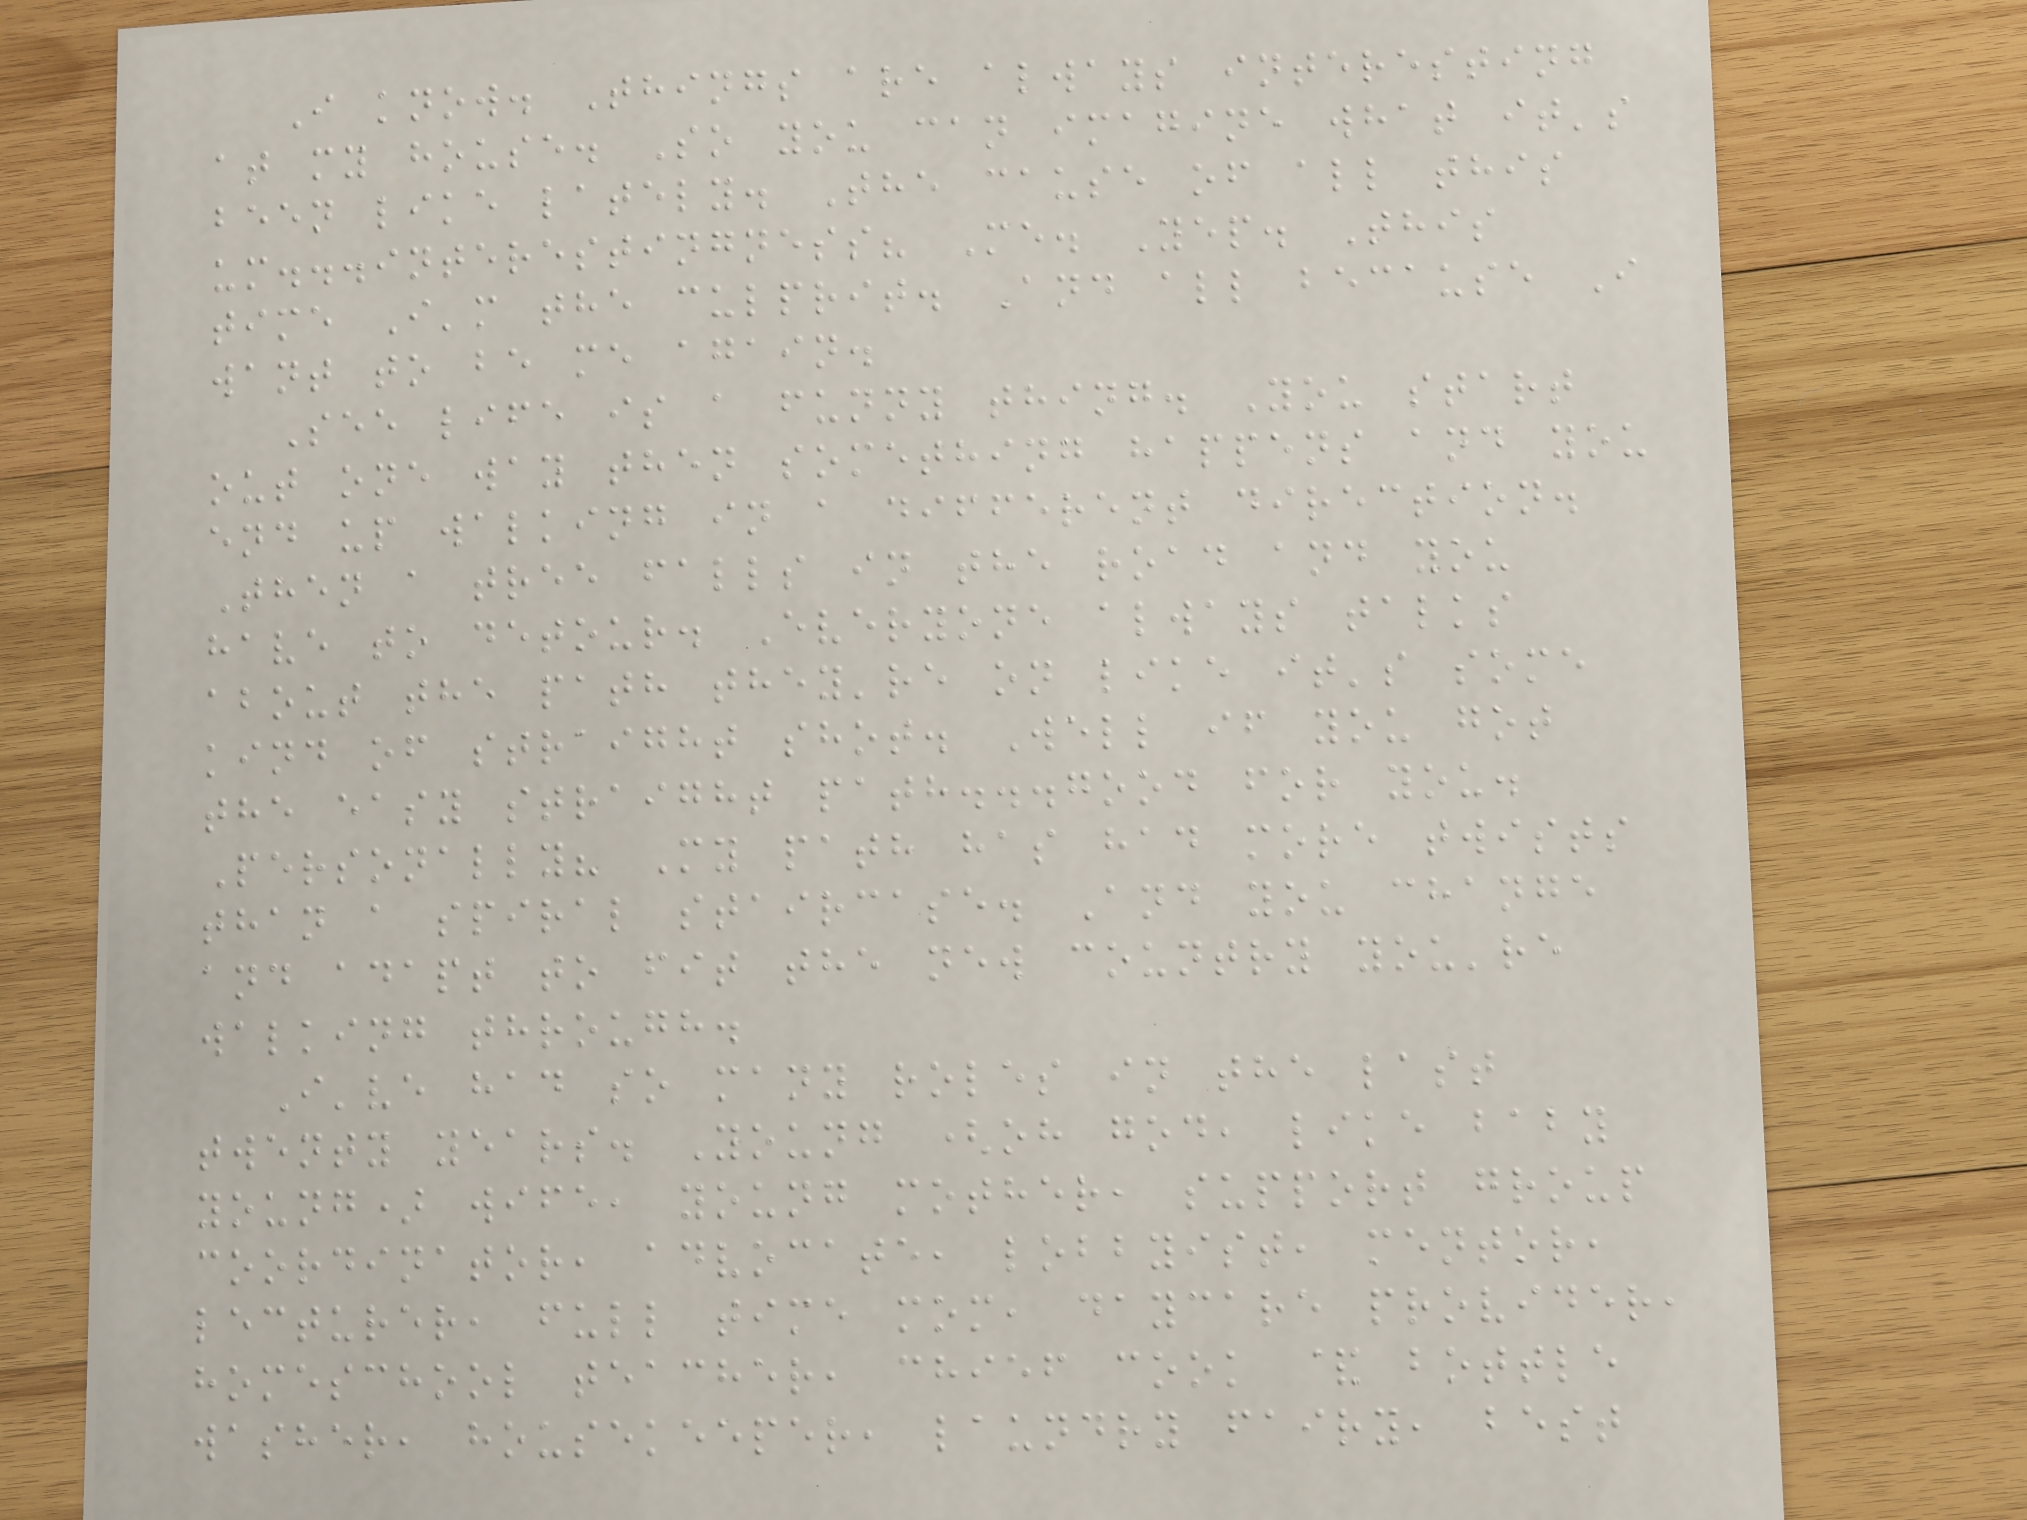I know. Things are always interesting
at my house. So you can imagine what it's
been like lately. The cause of all this
um...interestingness? Me. Yep. This
time I'm the culprit. And all because I
want to be me again.
See life is a funny thing. You start
out one way then something happens and you
end up walking in a different direction.
Then a tree falls in the road and you
have to detour. Everyone always talks
about the path they're on like it's some
kind of straight shot. Well if you got
the easy straight path...good for you.
Personally? My path has had more twists
than a spiral staircase. And you change
and adapt to fit the new country you're
walking through.
I've had so many roles in the last
twenty years. Young (oh god, like baby
young) wife, young mother, support group
coordinator, advocate, lobbyist, mentor,
lecturer, full time mom, daycare provider,
homeschool teacher, chief cook & bottle
washer, housekeeper, laundry fairy, best
